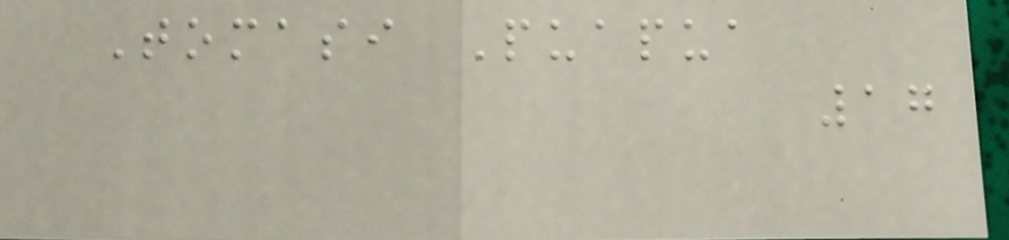Tomasi Puapua
17
